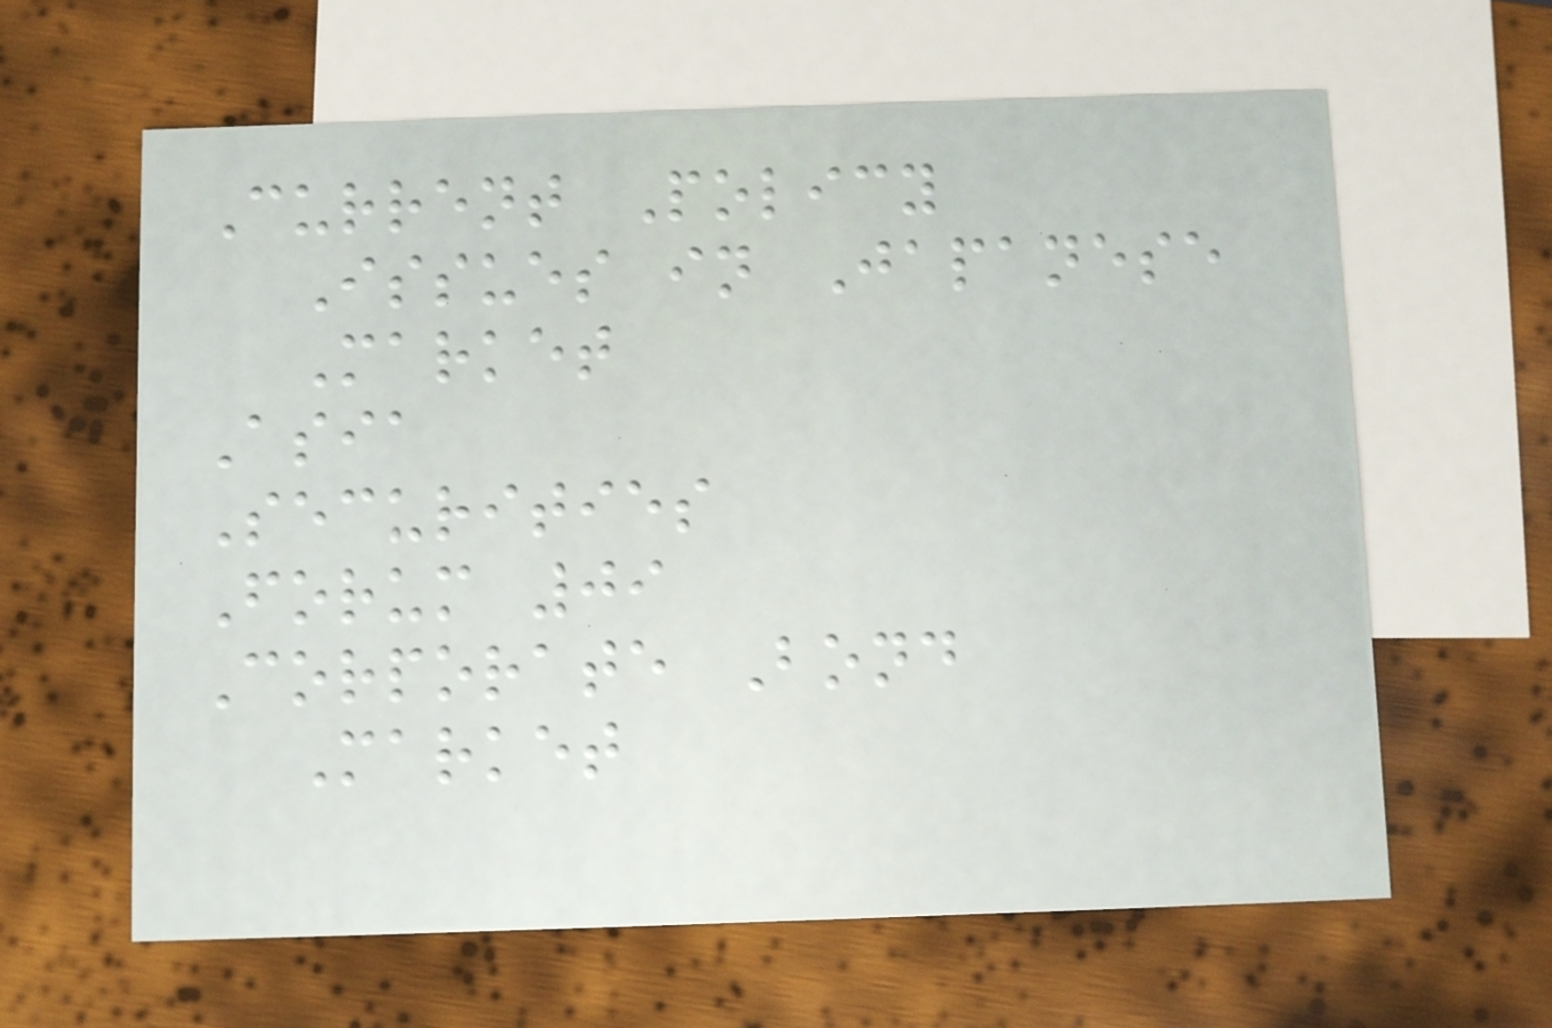Current Policy
Issues in Japanese
Market
Asia
Securities
Forum 09
Corporate Bond
Market
